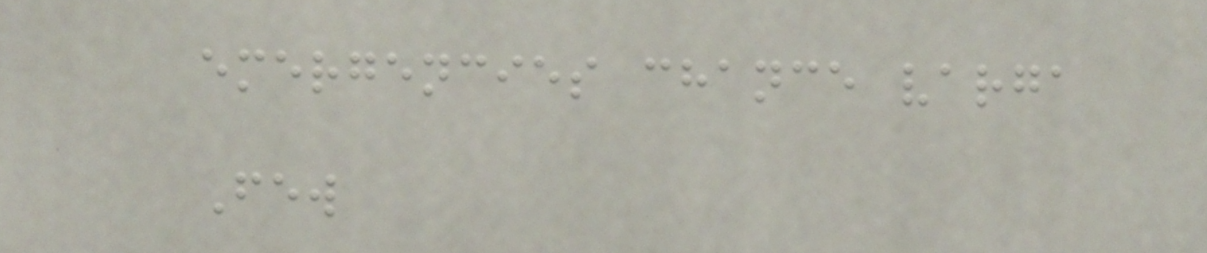emergencies chance varga
Few
